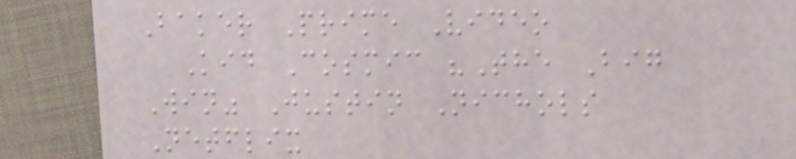Baker Prime Video
Kid Cosmic "The Big
Win" Justin Nichols
Netflix
